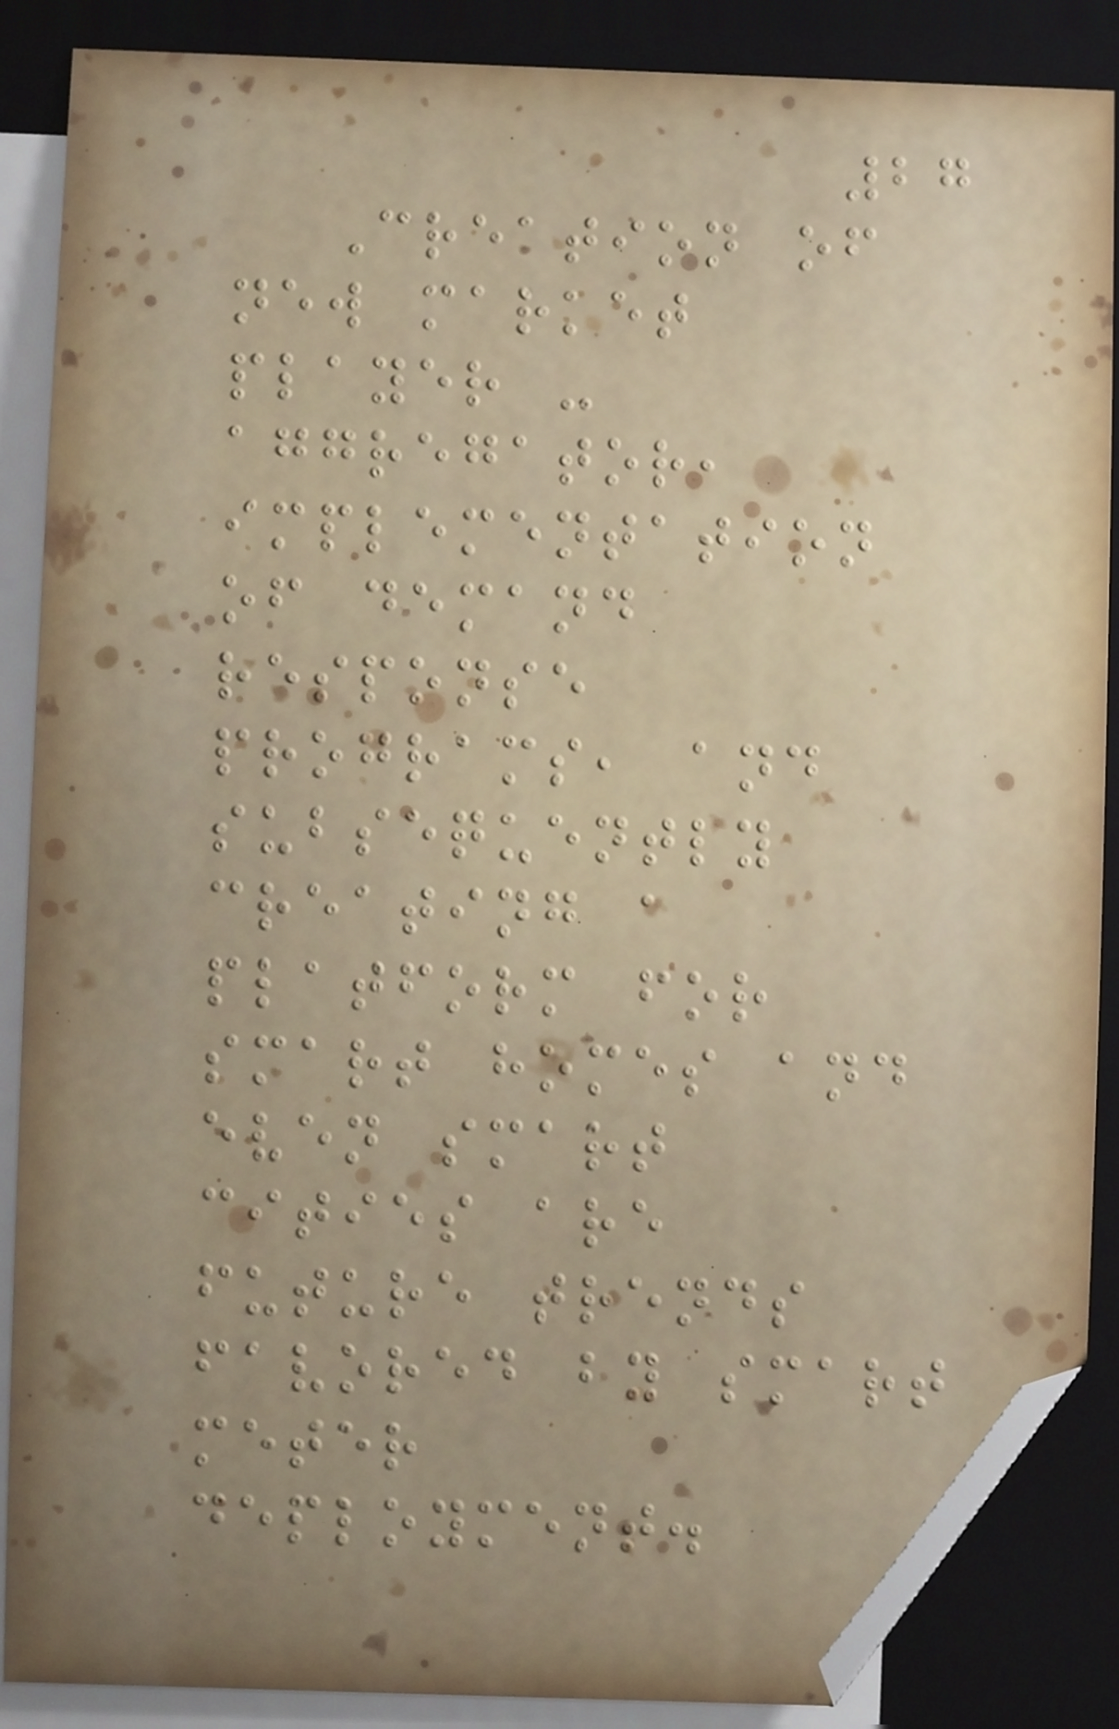27
Creation of
new market
player -
aggregator,
implementation
of demand
response
programs, and
subsequently
creating a
platform for
smart homes and
even smart
cities are
future trends
favored by smart
meter
deployment.
